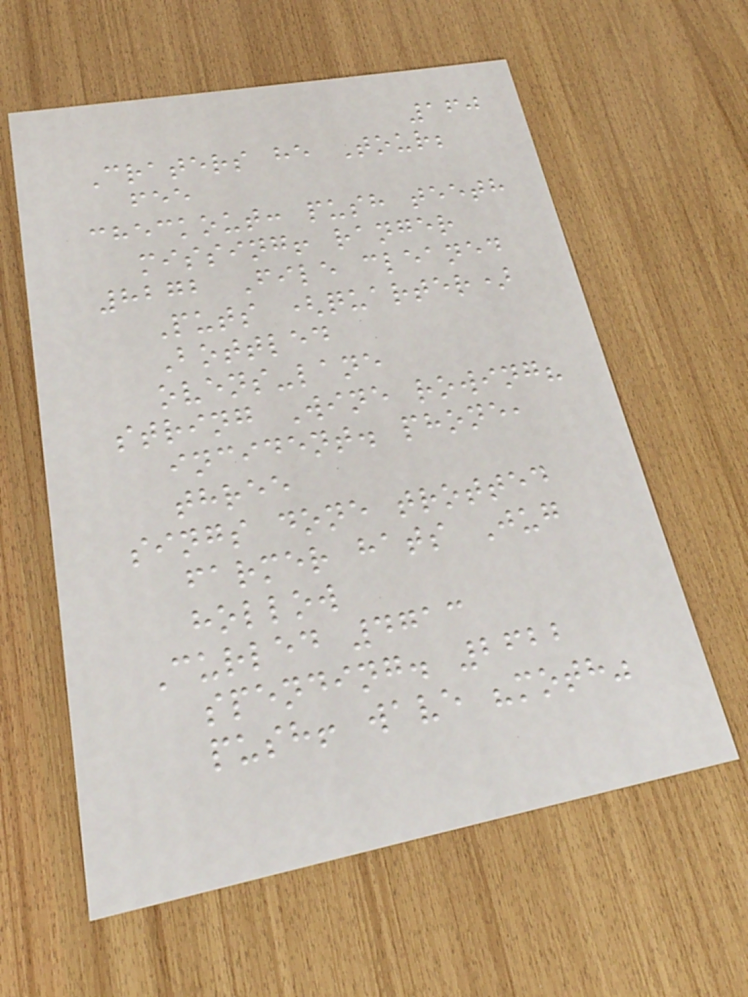160
Craters he Tour;
fee
checkout: push teeth
missing! ranger
8272 File cleaned
Puts (quarter)
Bottled
ovens-lane
string Wine rowing?
incident. phone,
three
sings done trotted
farmer hats Jug
hollow
Curled 4713
spending. 2622
push! wave "moth"
